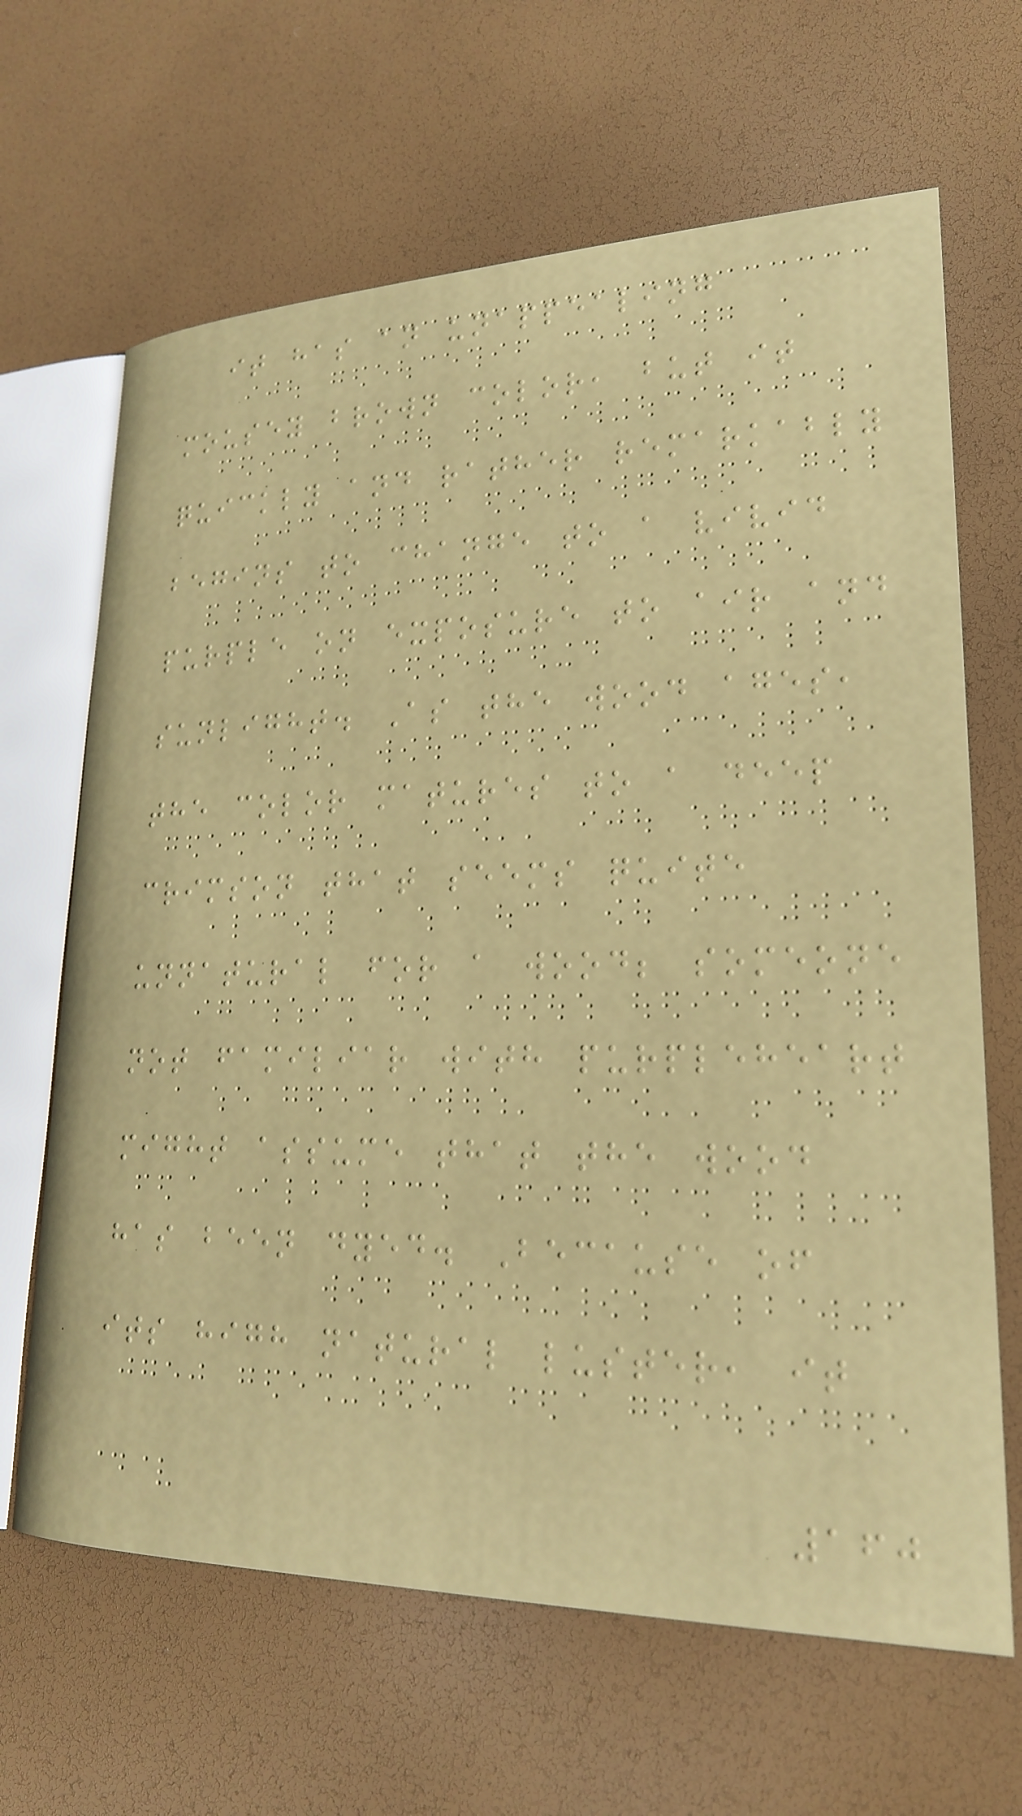it has an unappealing
mousey brown color, but it
quickly and rather remarkably
begins to change to a vivid
purple on exposure to air and
sunlight. As the wood ages,
the color matures to a deep
crimson that seems quite
unnatural for a wood; someone
not familiar with purpleheart
might assume that the wood
has been dyed. Because of
its high natural luster, it
160
